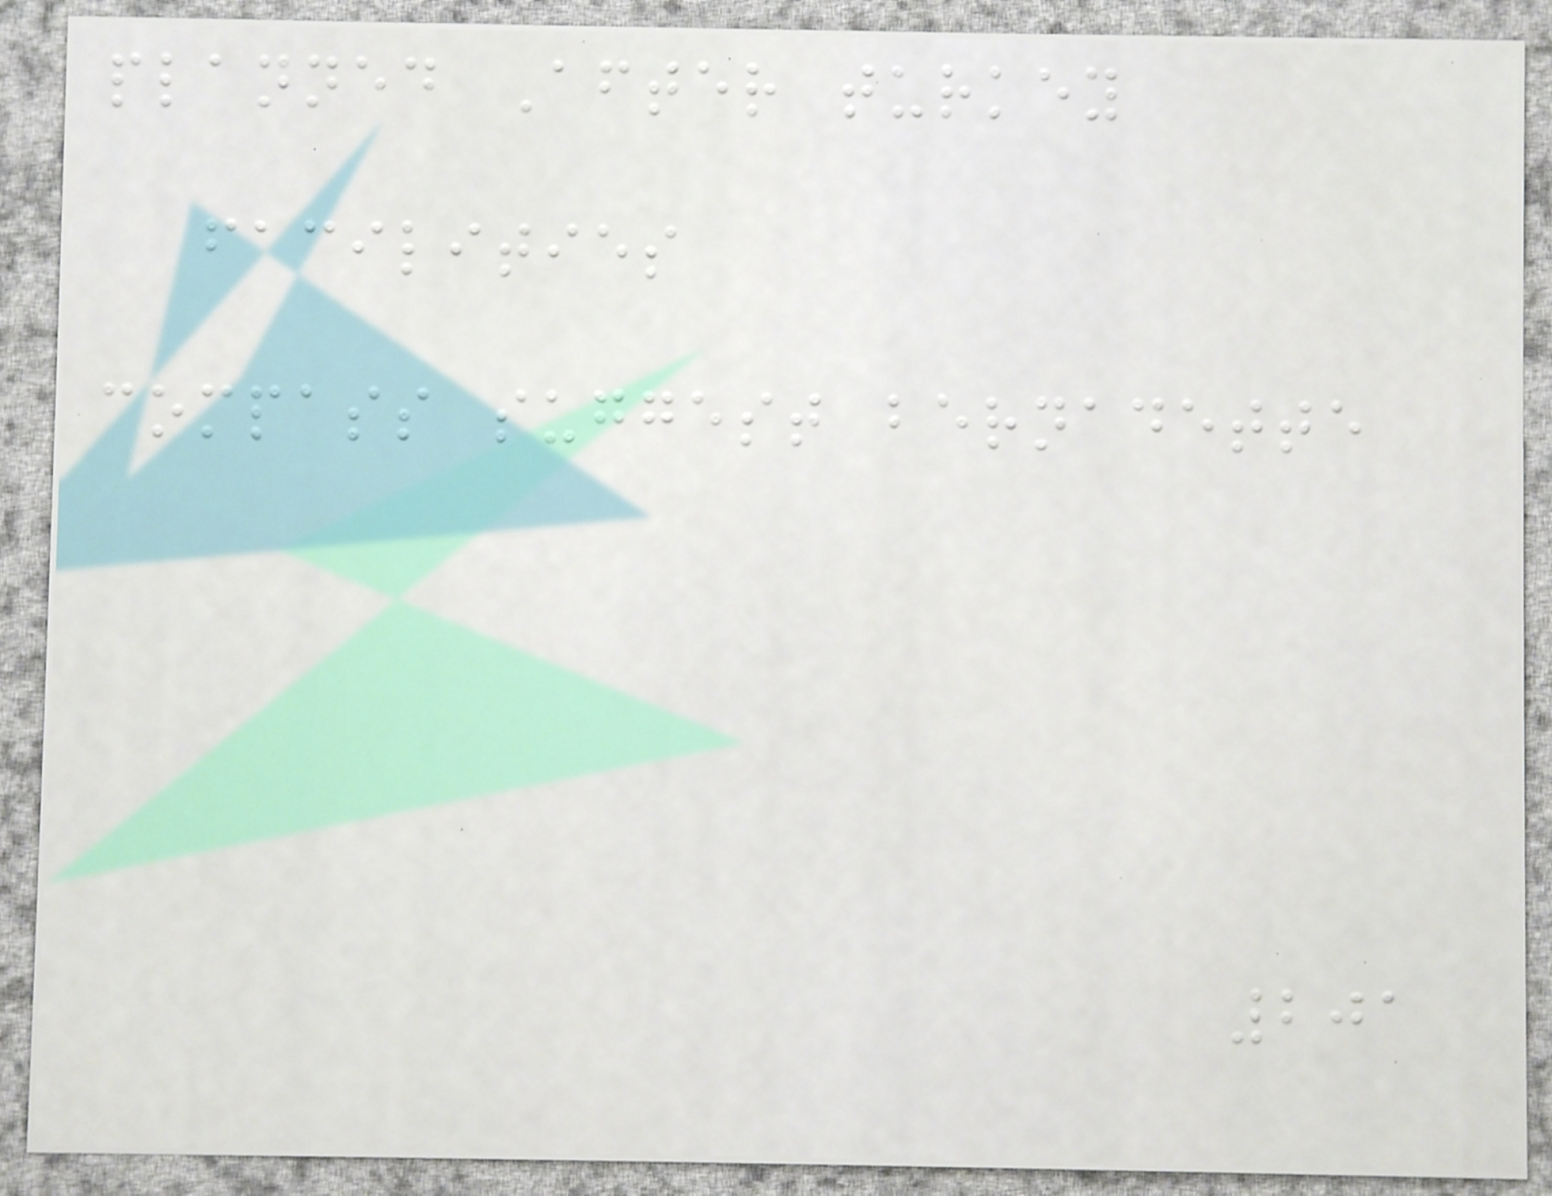planned After turkey
facilities
compass suggest bernadette
201
